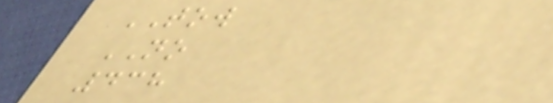TOW
NO
438
